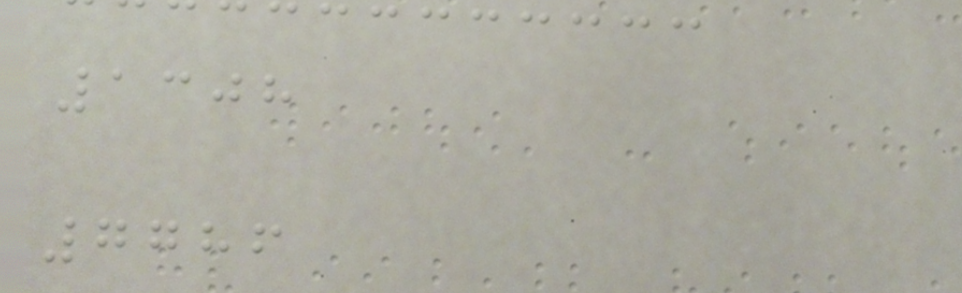1308
7786
